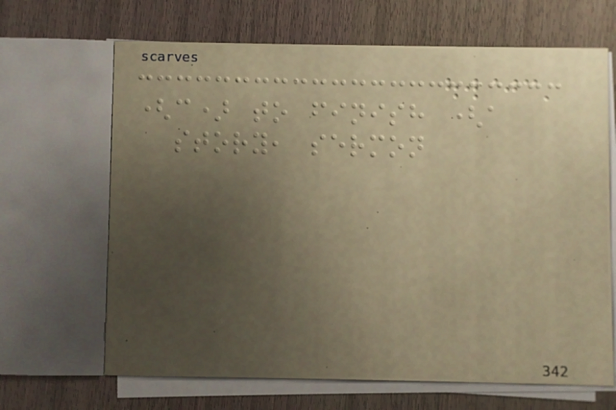(c) to finish (a
story, sermon
